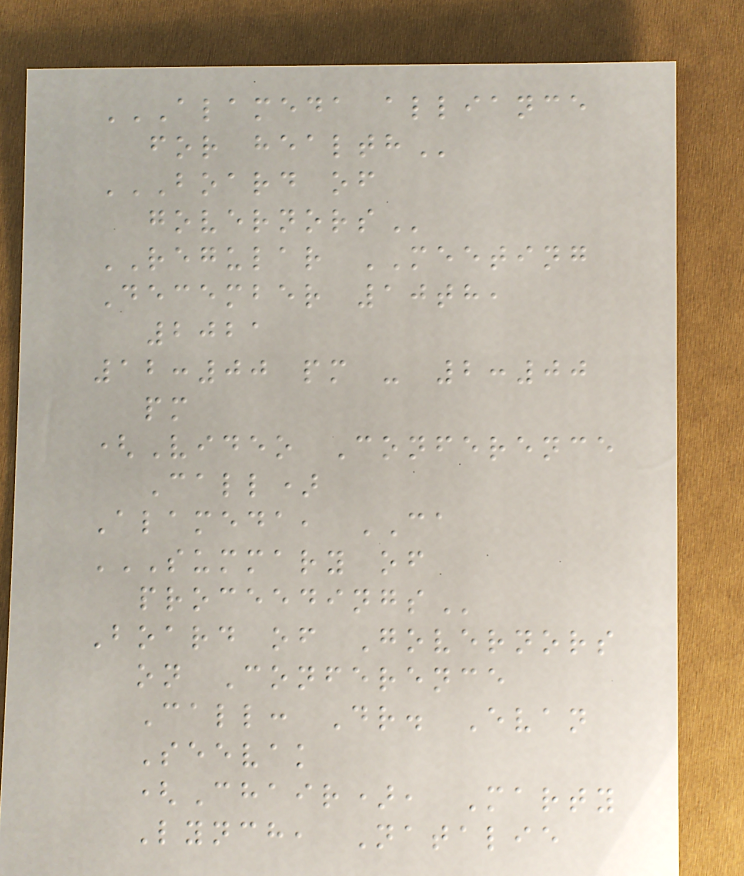ALAMEDA ALLIANCE
FOR HEALTH
BOARD OF
GOVERNORS
REGULAR MEETING
December 10th,
2021
12:00 pm - 2:00
pm
(Video Conference
Call)
Alameda, CA
SUMMARY OF
PROCEEDINGS
Board of Governors
on Conference
Call: Dr. Evan
Seevak
(Chair), Marty
Lynch, Natalie
